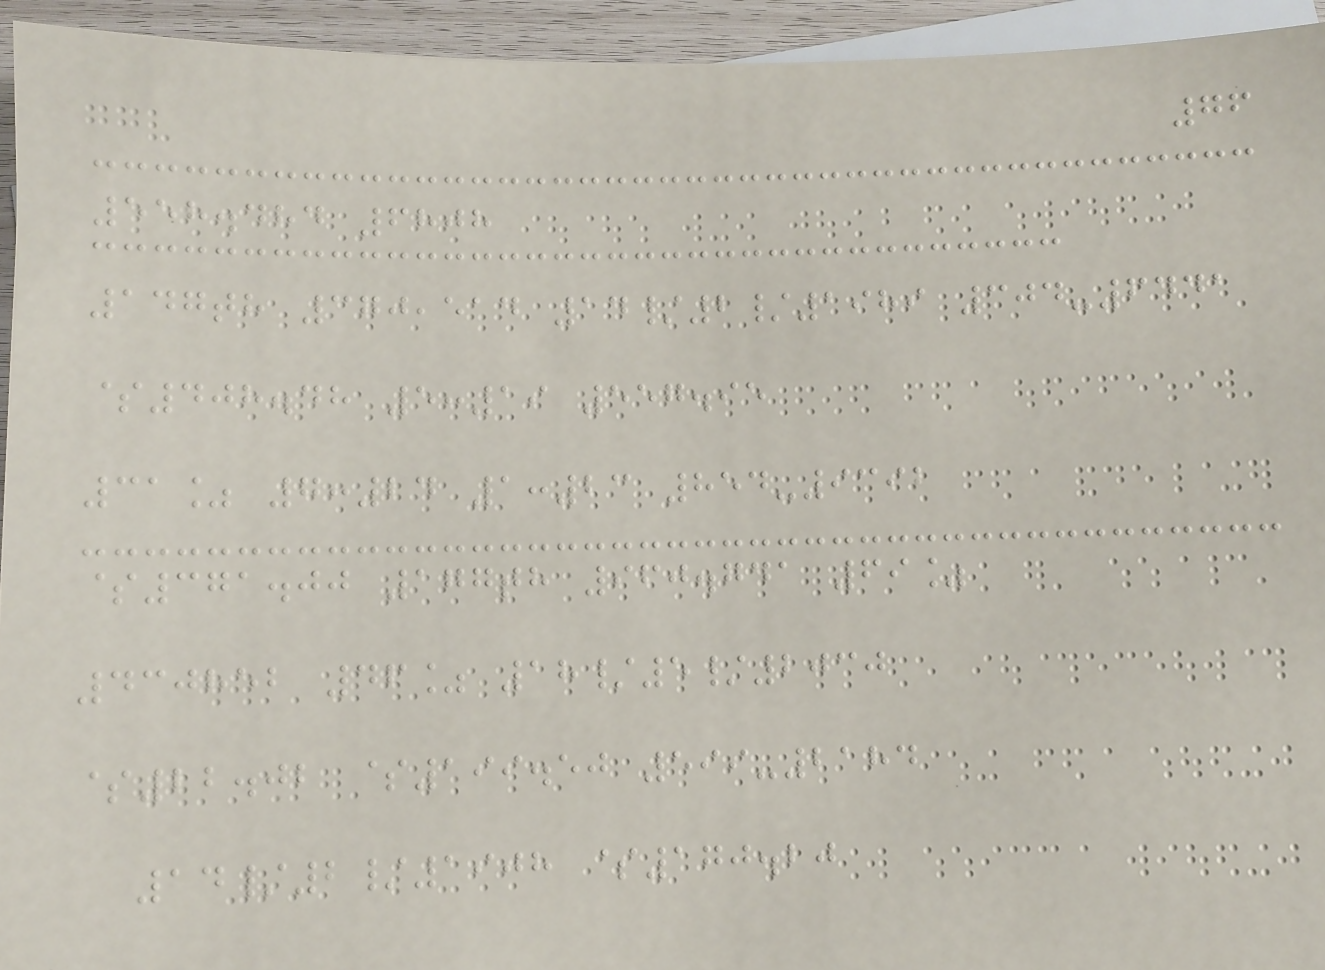76
558.484 6808
147th 370,514 14/2/1989 304-6441
$408.48 5:19 557.95
31% 7:24 1:23 854-9392
$371.00 177th 960.741 69%
430852 46% 18/5/2030
$22.02 $199.50 599-2184
14/2/1908 $170.20
